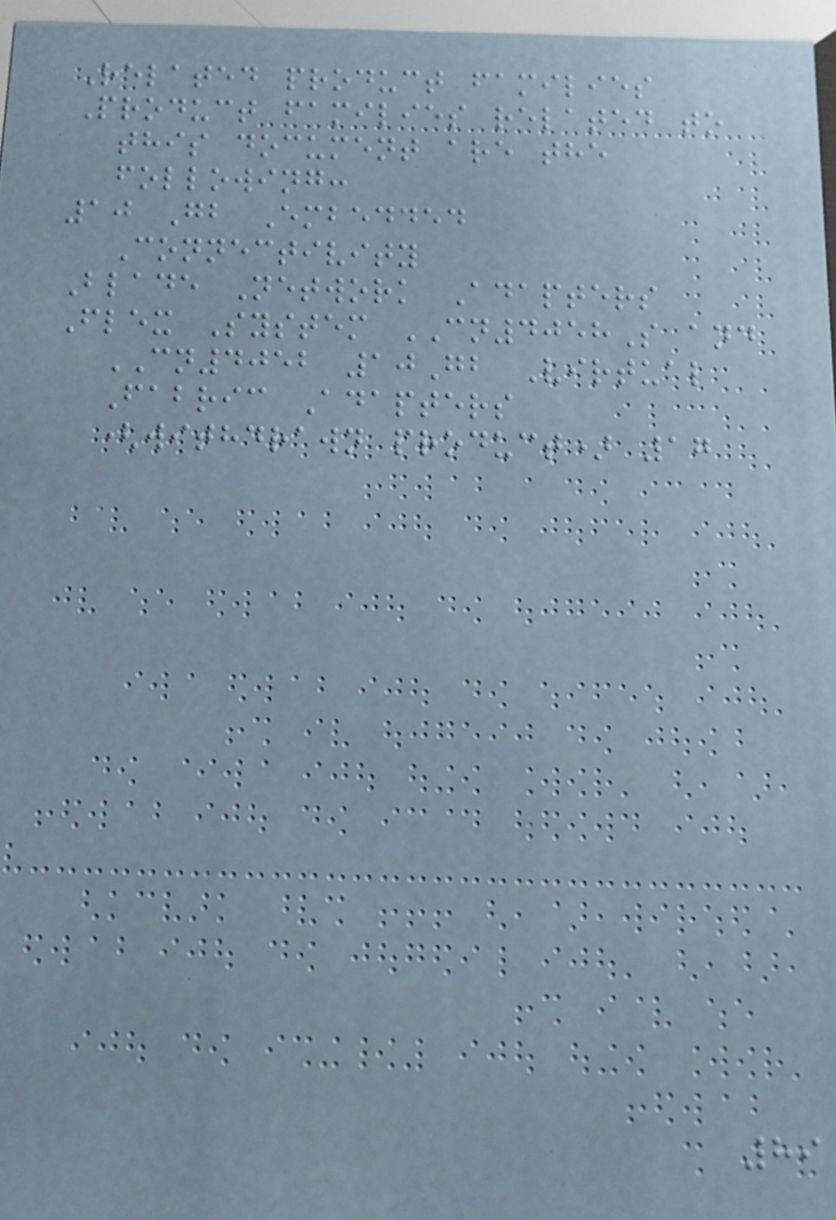Related product families
Product families related to
this document are the
following:
10 Gb Embedded
Connectivity
Blade Network Adapters
Flex System CN4058S and
CN4052 10Gb Virtual
Fabric Adapters
(withdrawn product) 17
89
